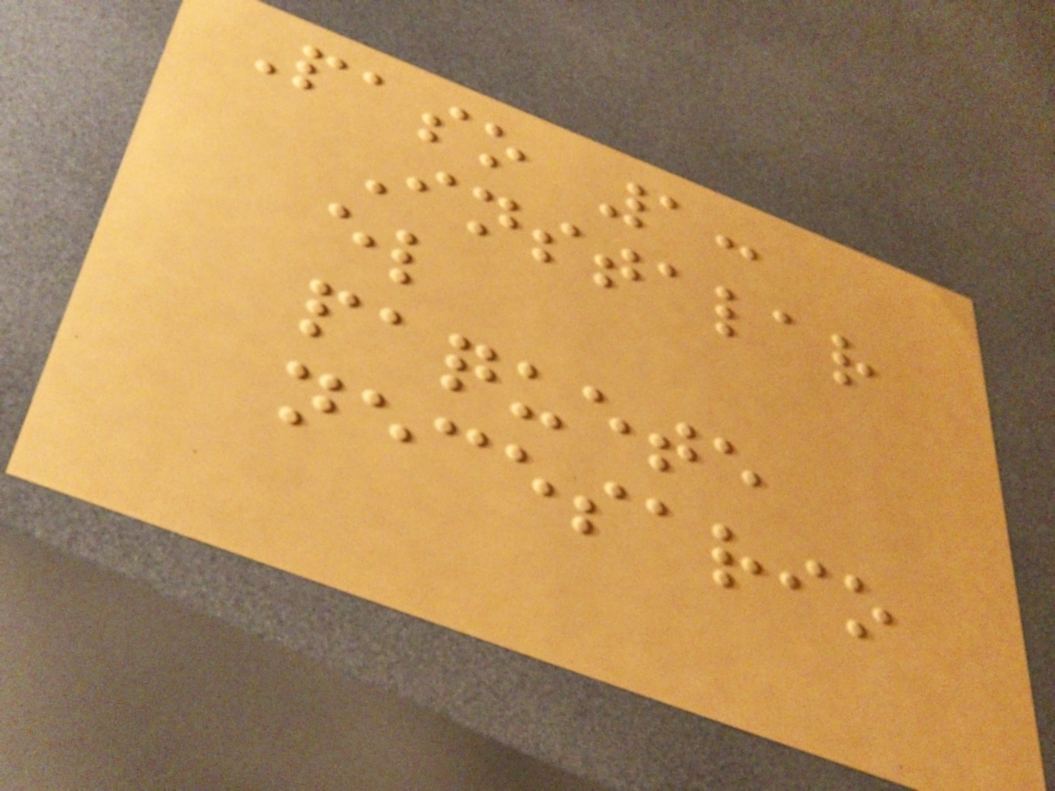Paso 1:
Instalar
el
paquete
necesario
